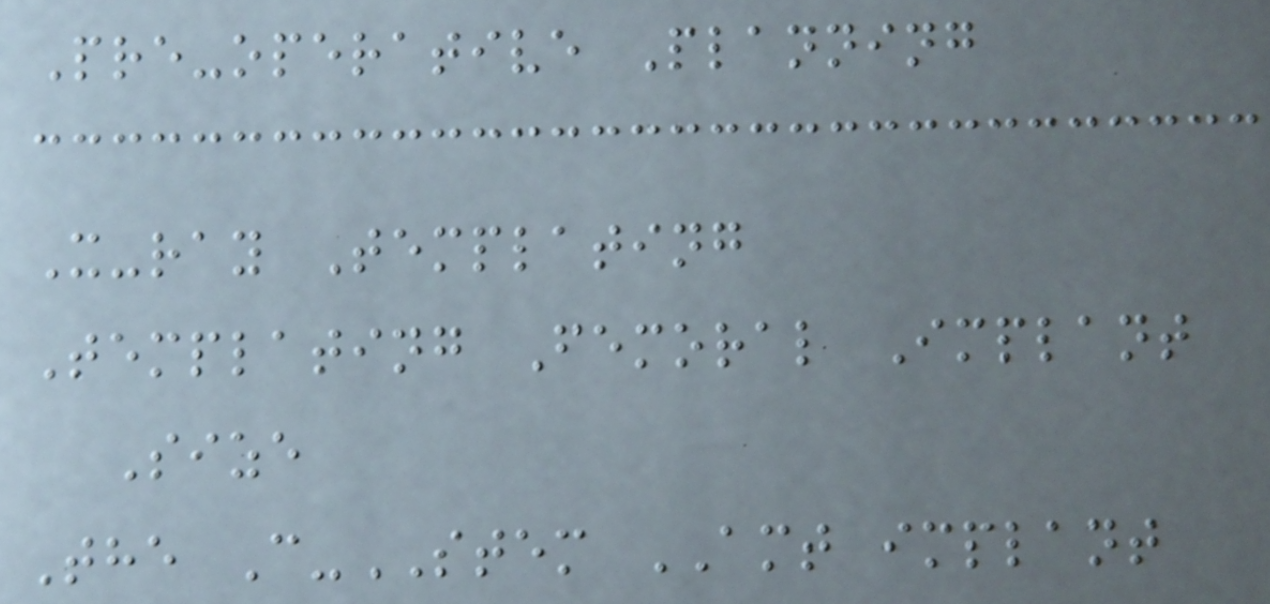Pre-operative Planning
X-ray Templating
Templating Femoral Implant
Size
The C-STEM AMT implant
